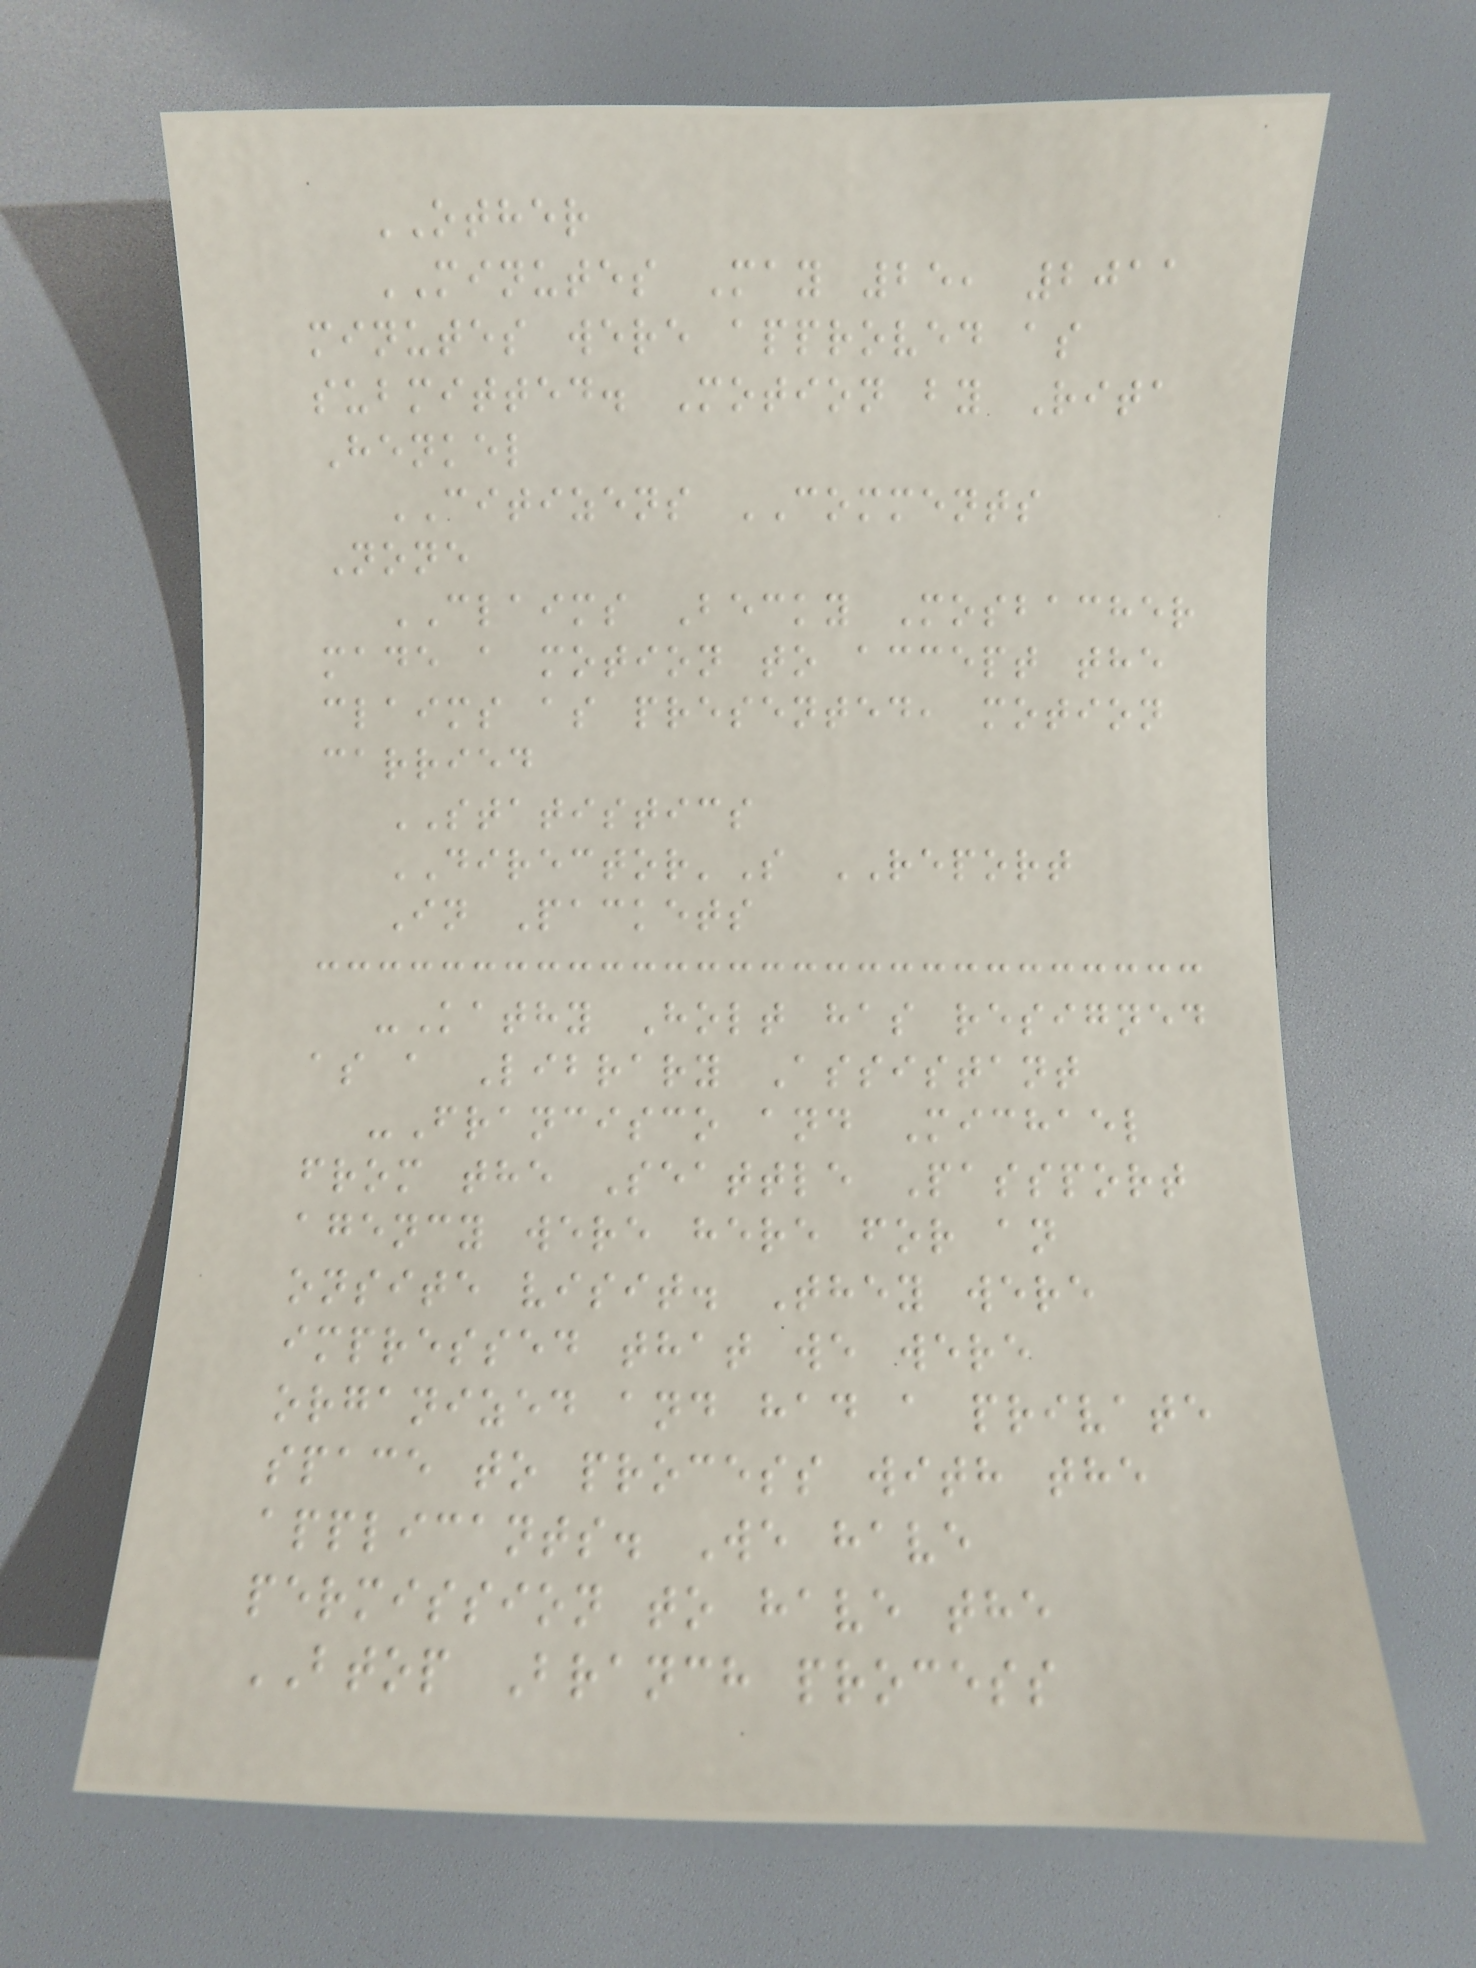OTHER
MINUTES May 25, 2011
minutes were approved as
submitted. Motion by Rita
Henkel
CITIZENS COMMENTS
None
CLAIMS Becky Mosbacher
made a motion to accept the
claims as presented, motion
carried
STATISTICS
DIRECTOR'S REPORT
In Packets
-Kathy Holt has resigned
as a Library Assistant
-Francisco and Michael
from the Seattle Passport
agency were here for an
onsite visit. They were
impressed that we were
organized and had a private
space to process with the
applicants. We have
permission to have the
BTOP Branch process
